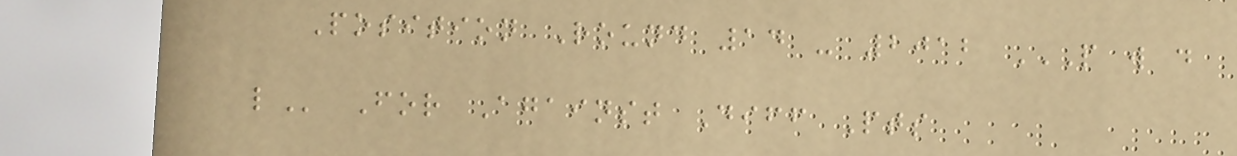Position Round 14 - 2012 P W D
L For Against Diff Pts
